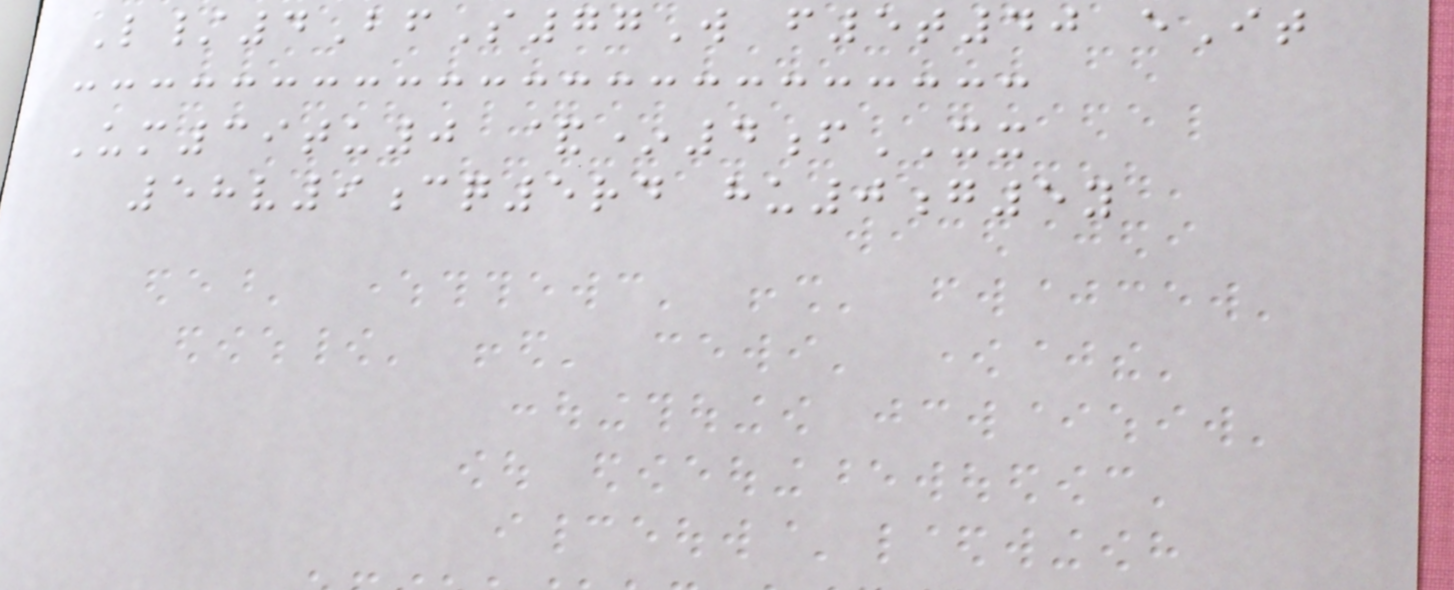L/4BfS77W f5t40 eIt
Um39tu0 &*4fXX
58v9cq5rd hu0g5y
